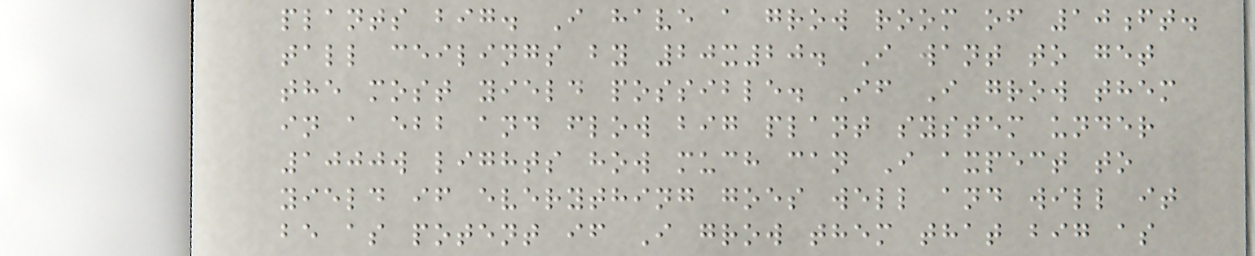plants big. I have a grow room of 10ft.
tall ceilings by 20x20. I want to get
the most yield possible. If I grow them
in a ebb and flow big plant system under
1000w lights how much can I axpect to
yield if everything goes well and will it
be as potent if I grow them that big as
